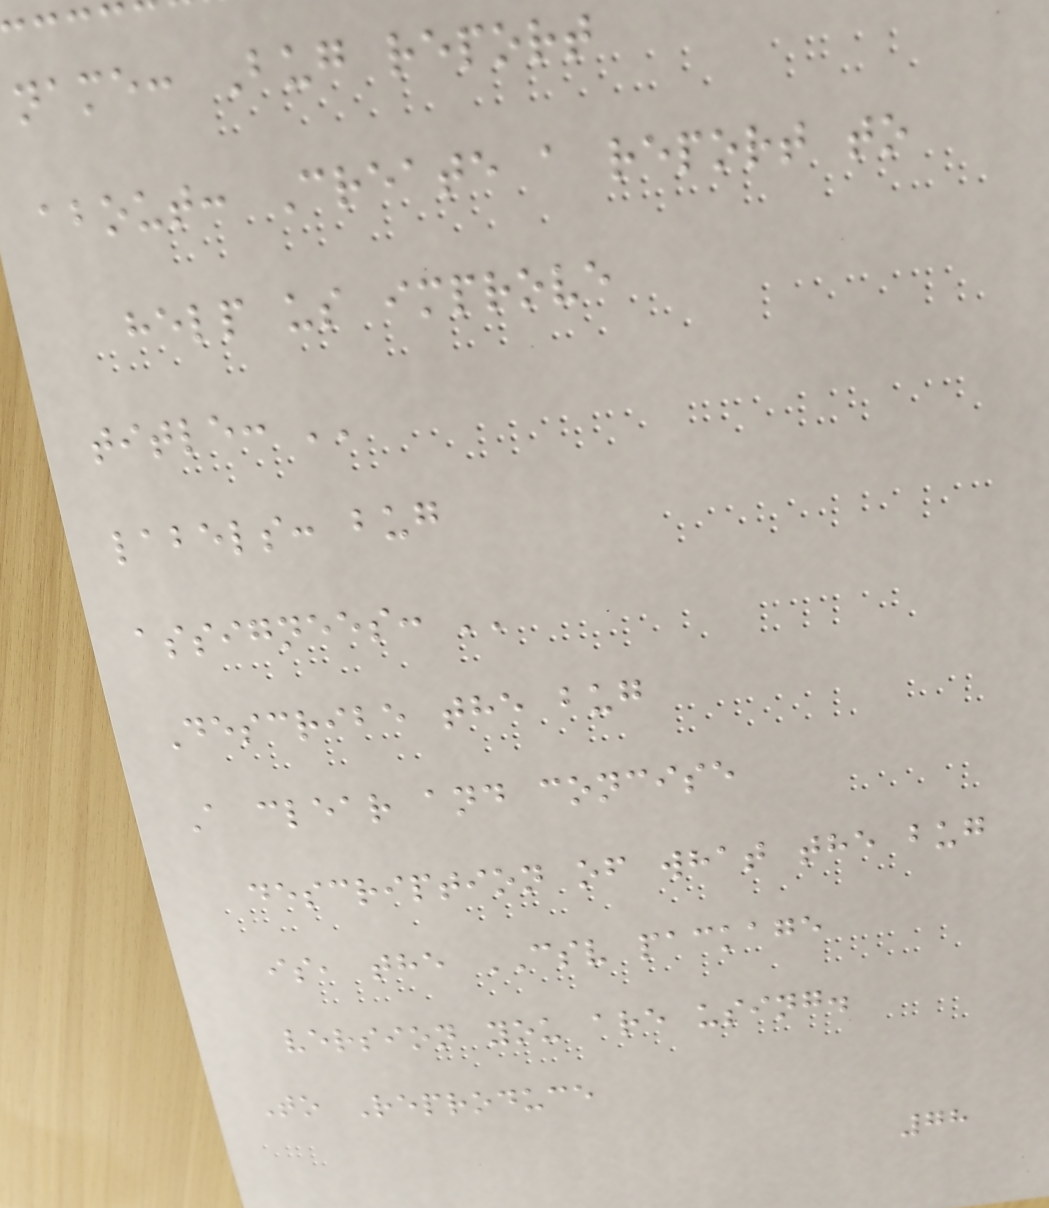name: Bug report
about: Create a report to
help us improve
title: ''
labels: bug
assignees: ''
Describe the bug
A clear and concise
description of what the bug
is, the CSV package
version you are using.
To Reproduce
78
